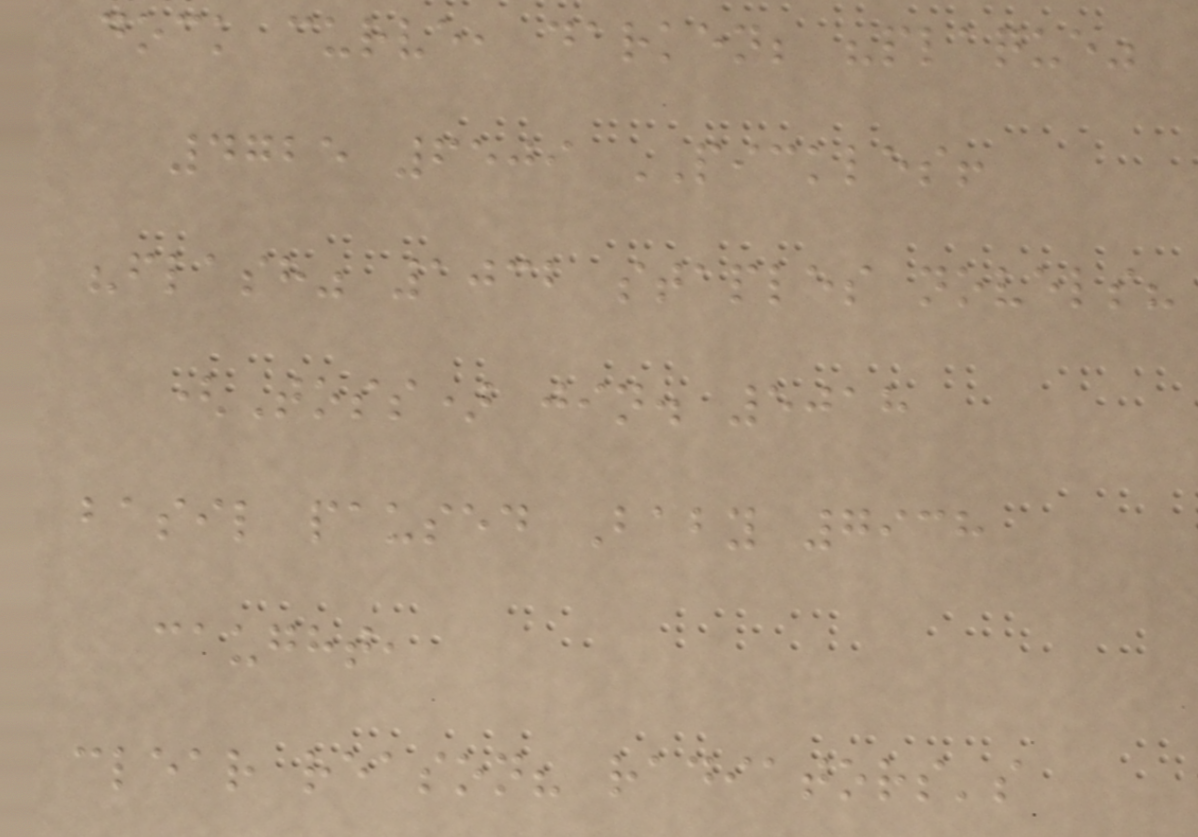dock curve, darken; "plaque"
4725 6509 PICKLES!
"flash" 1032 staples novels?
(Toss) jin. 5018
basil paused Baby 7938
caught,
clear reason? radiators's
